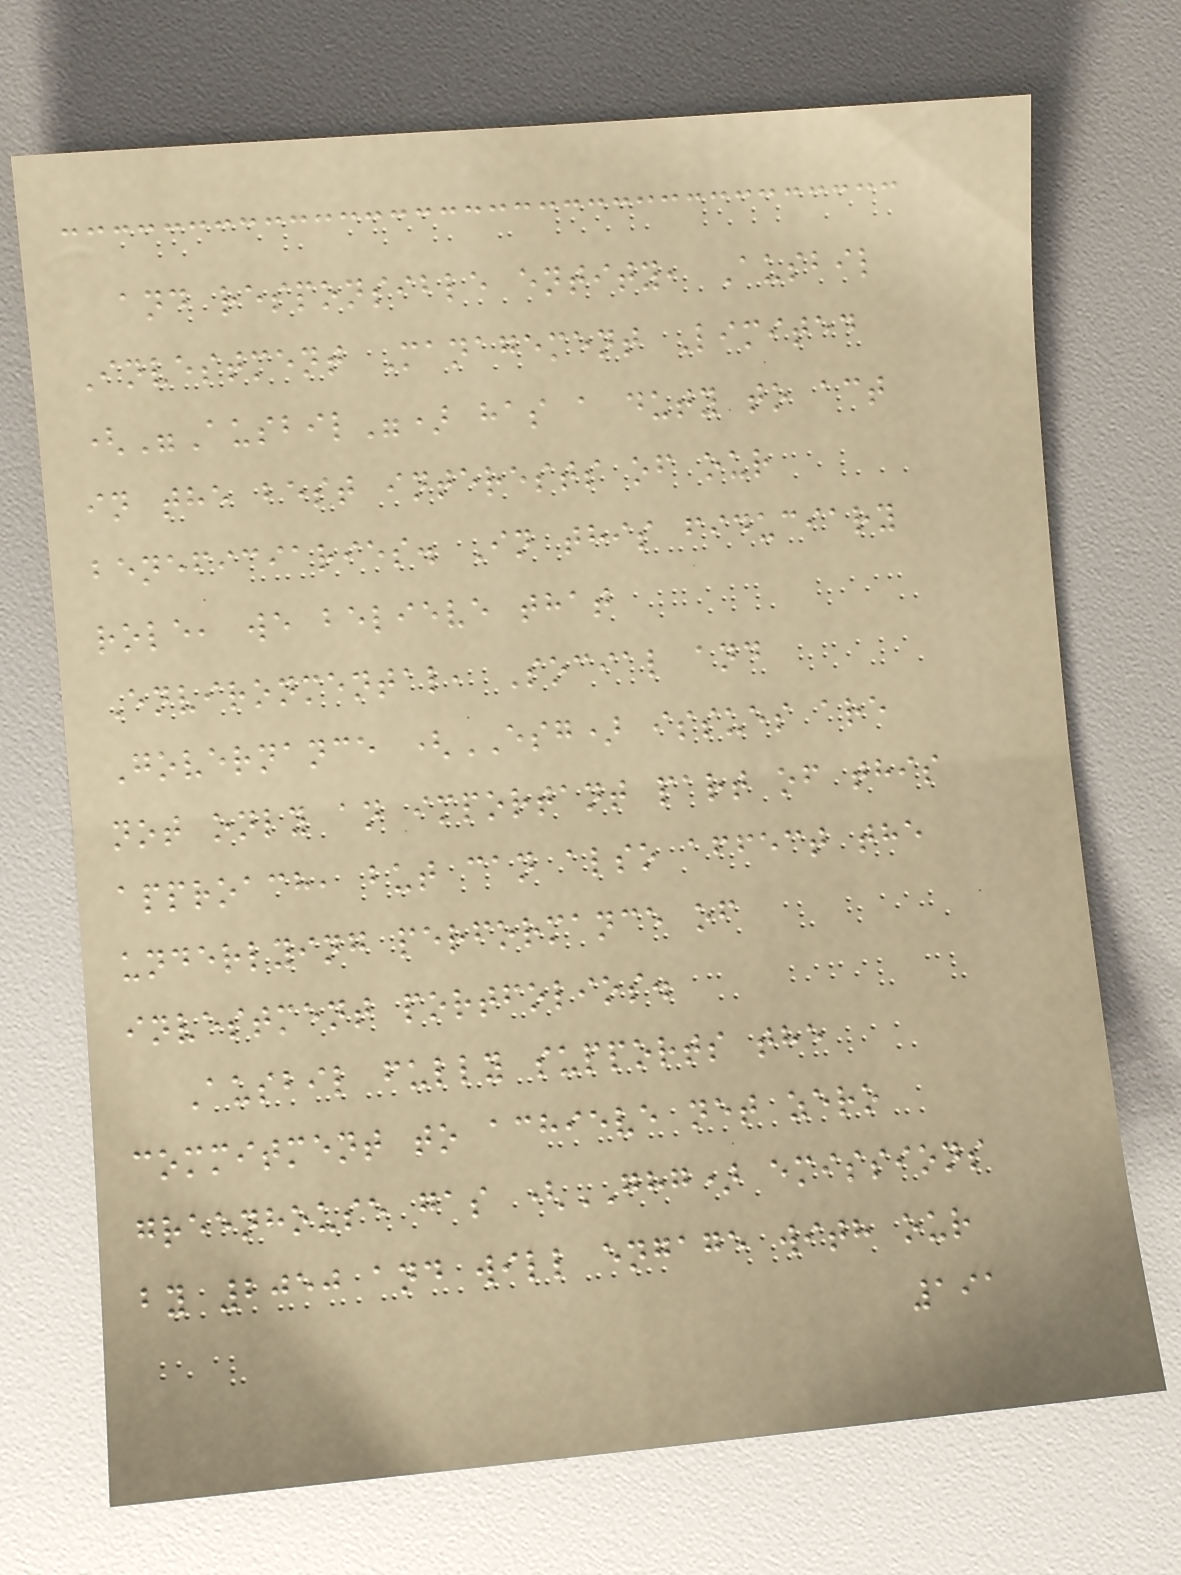and responsible entity, Ausbil
Investment Management Limited
("Ausbil") has a duty to act
in the best interests of our
beneficiaries. In this fiduciary
role, we believe that
Environmental, Social and
Governance (ESG) issues are
not only an important part of this
approach, but can also affect the
underlying performance of
investment portfolios.
Ausbil fully supports the
commitment to achieve net zero
greenhouse gas (GHG) emissions
by 2050 and will engage with our
191
